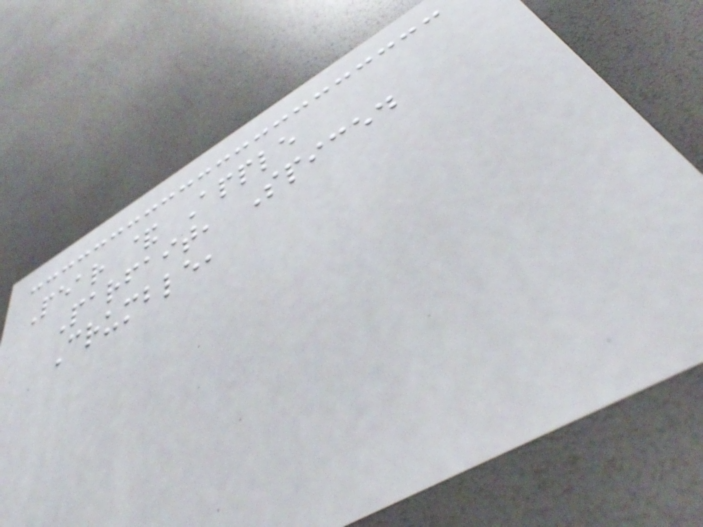Pear & Apple
Parfait, Spiced
Crumble,
